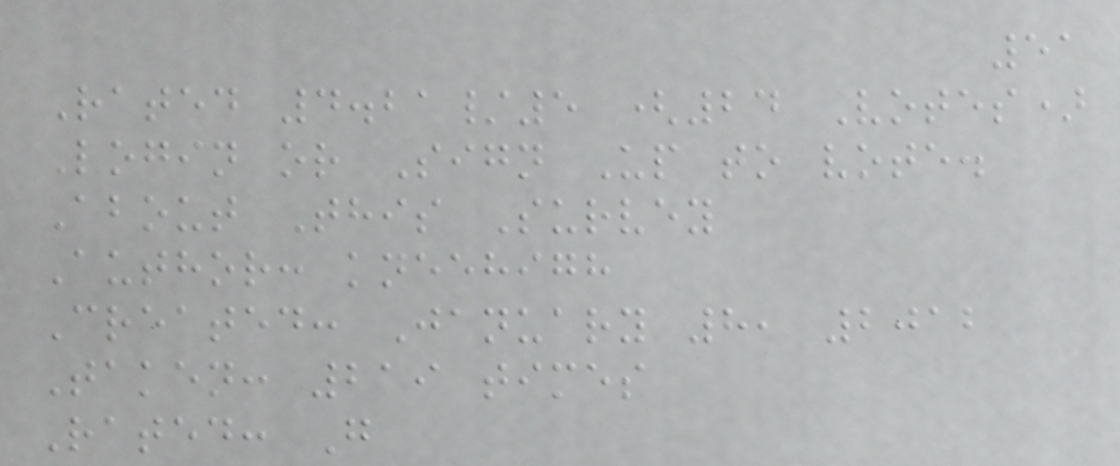51
Rated 4.21/5 (24 Votes)
Login or Sign Up to vote.
About This Survey
Author: kneehigh
Created: January 8, 2012
Taken: 219 times
Rated: G
